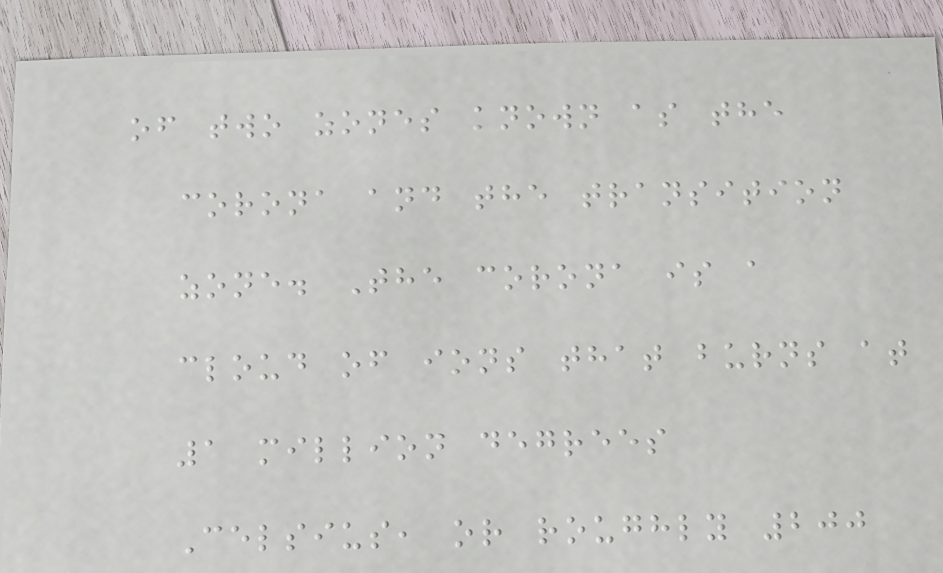of two zones known as the
corona and the transition
zone. The corona is a
cloud of ions that burns at
1 million degrees
Celsius, or roughly 200
